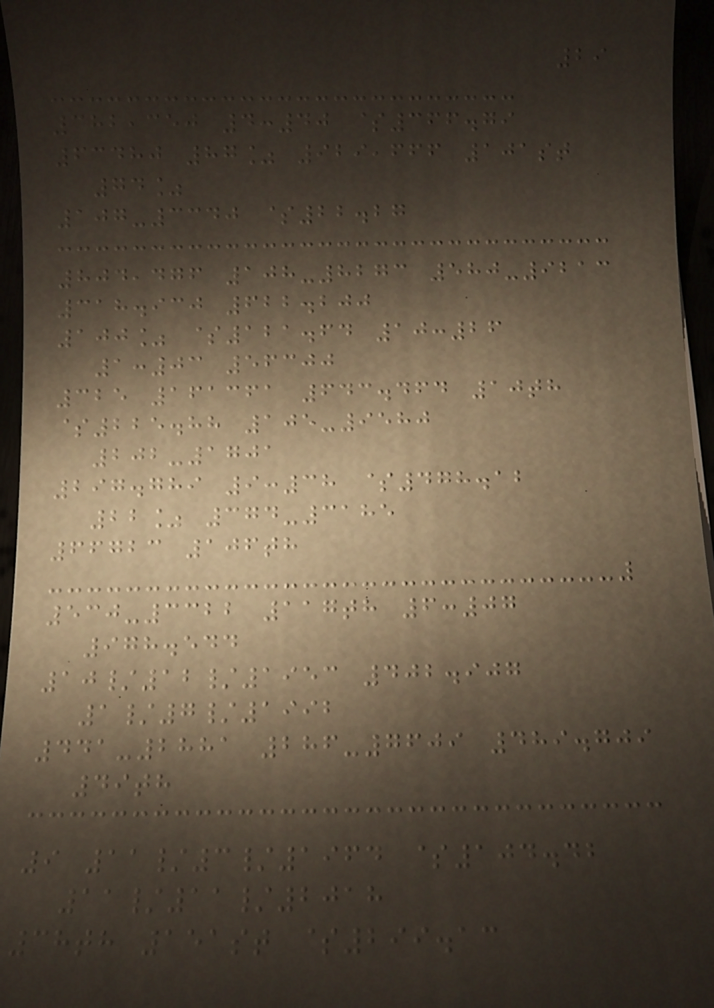29
382,350 4:40 $366.79
63480 87% 929,666 101st
74%
107-3340 $22.27
804,476 108-8273 580-9213
318.930 622.200
100% $121.64 10:26
1:03 56300
325 161361 643.464 10th
$225.88 105-9580
202-1701
297.789 9:38 $478.12
22% 374-3185
66723 106th
530-3322 117th 6:07
978.544
10/12/1953 402.907
1/7/1992
441-2881 286-7609 489.709
49th
9 11/3/1964 $104.42
11/11/2018
38th 151st $299.13
